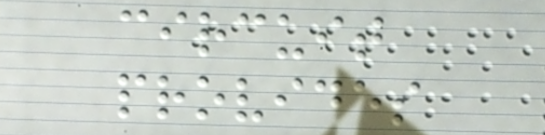circuit
provides
